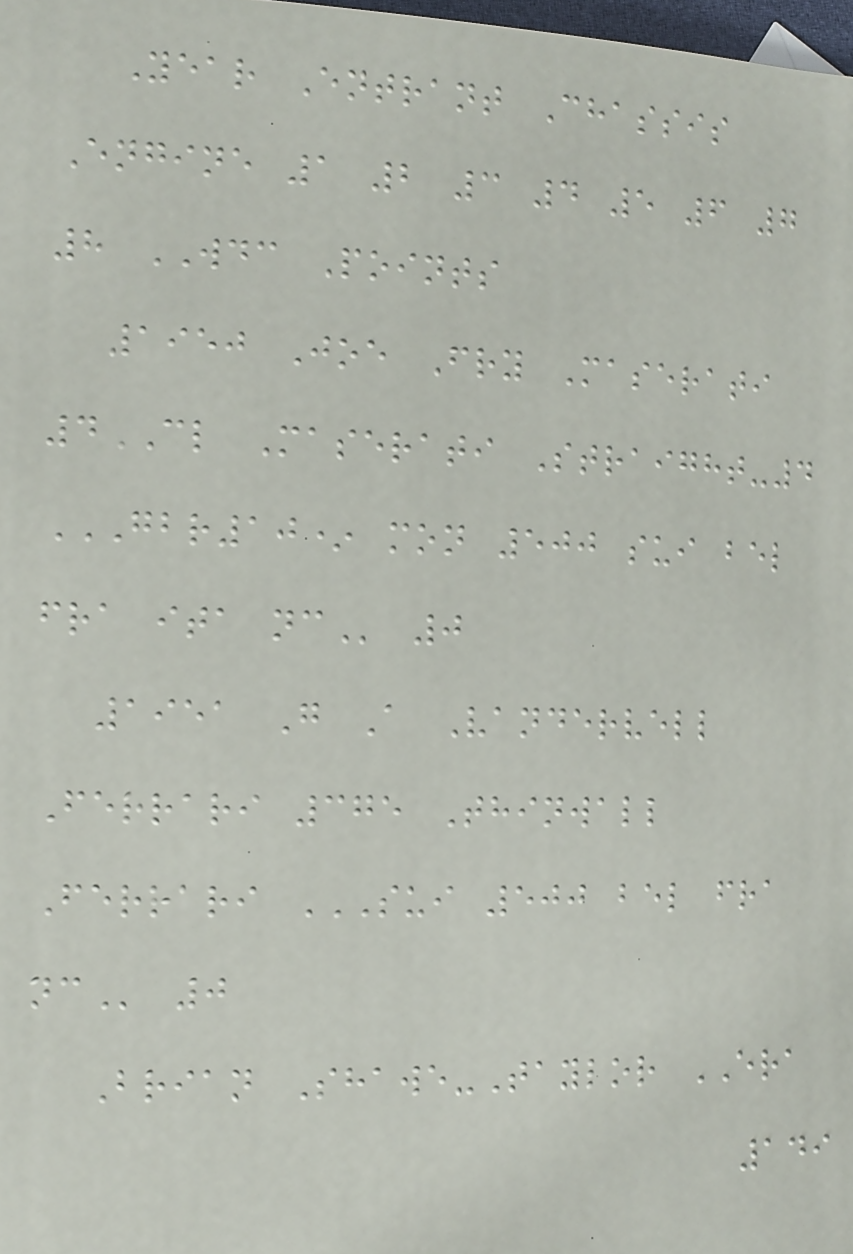Year Entrant Chassis
Engine 1 2 3 4 5 6 7
8 WDC Points
1950 Joe Fry Maserati
4CL Maserati Straight-4
GBR10* MON 500 SUI BEL
FRA ITA NC 0
1951 G A Vandervell
Ferrari 375 Thinwall
Ferrari SUI 500 BEL FRA
NC 0
Brian Shawe-Taylor ERA
149
